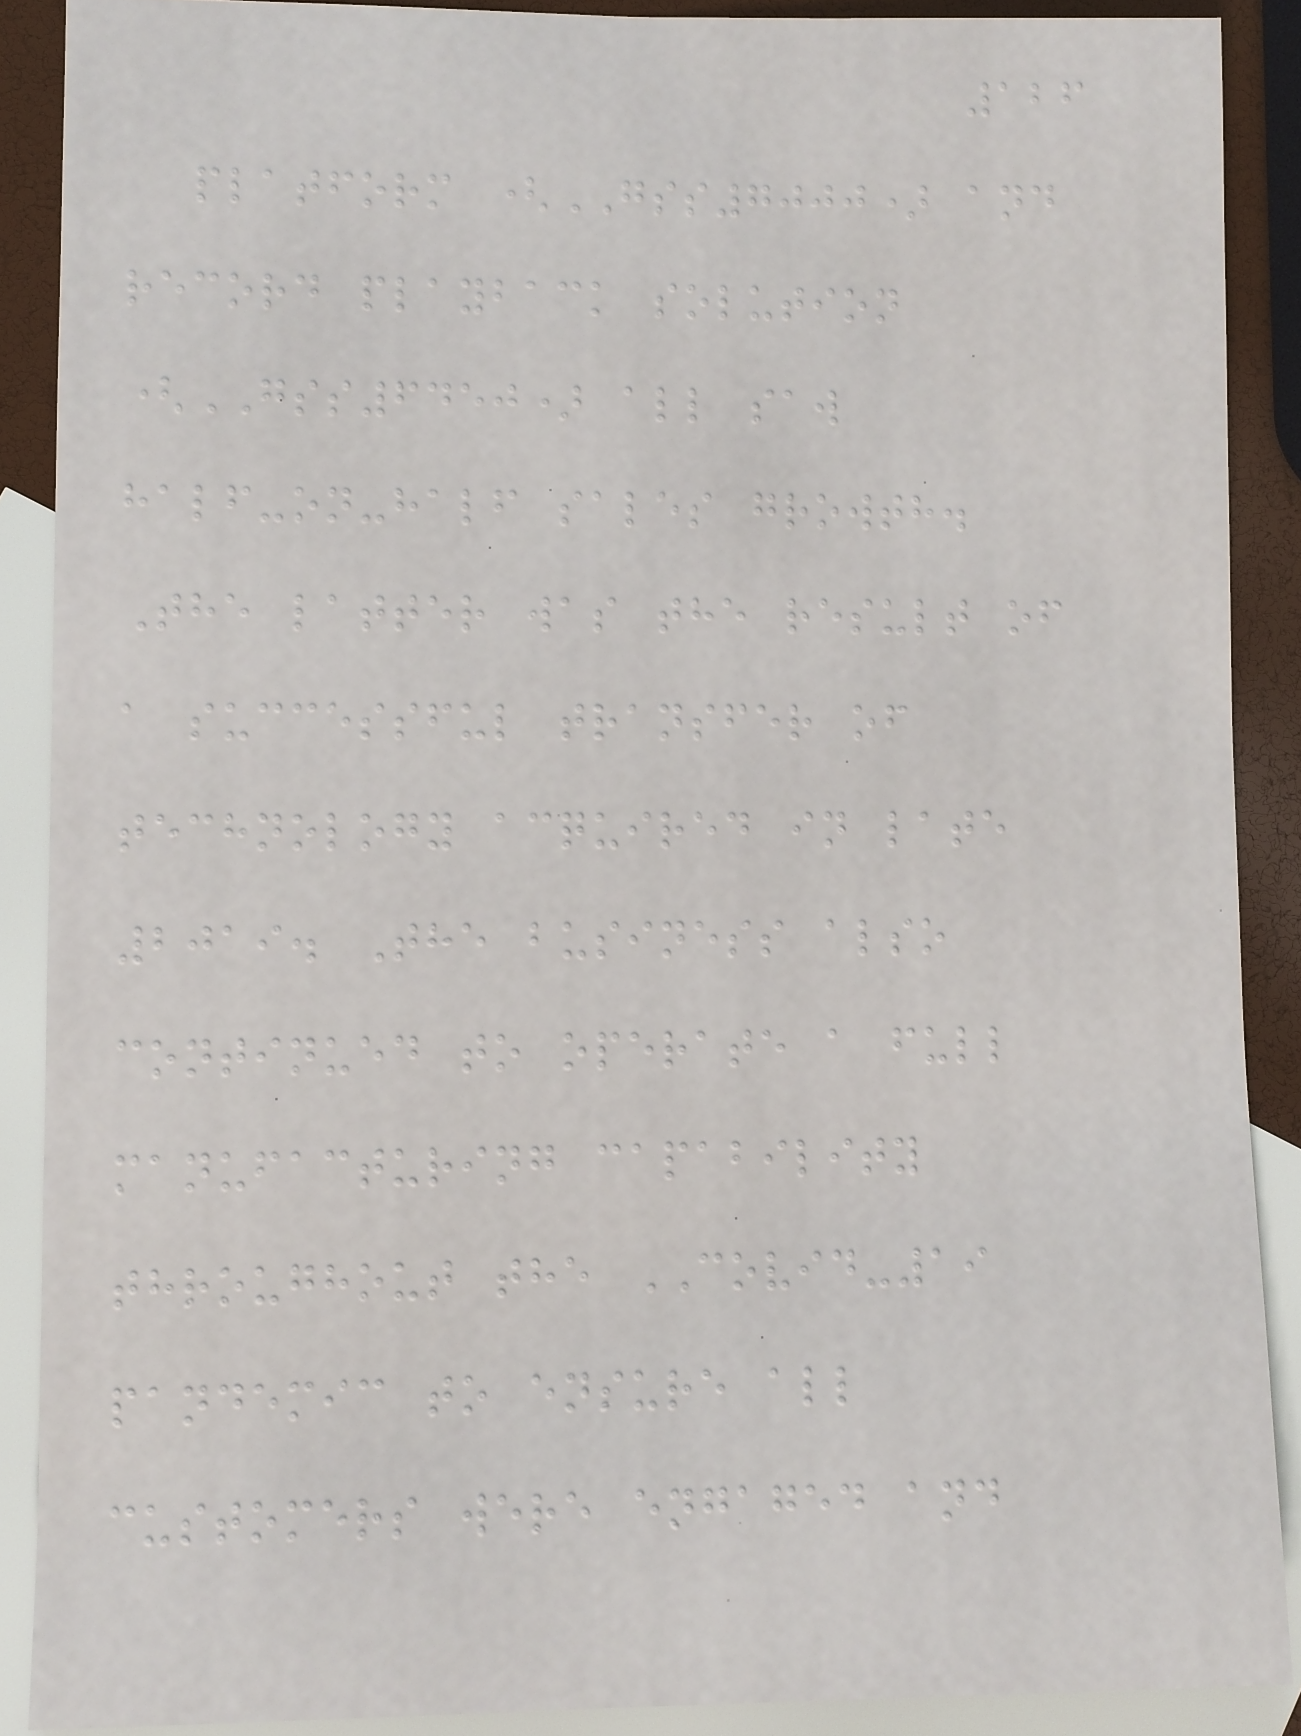126
platform (GSS7000) and
record playback solution
(GSS6450) all saw
half-on-half sales growth.
The latter was the result of
a successful transfer of
technology acquired in late
2019. The business also
continued to operate a full
manufacturing capability
throughout the COVID-19
pandemic to ensure all
customers were engaged and
